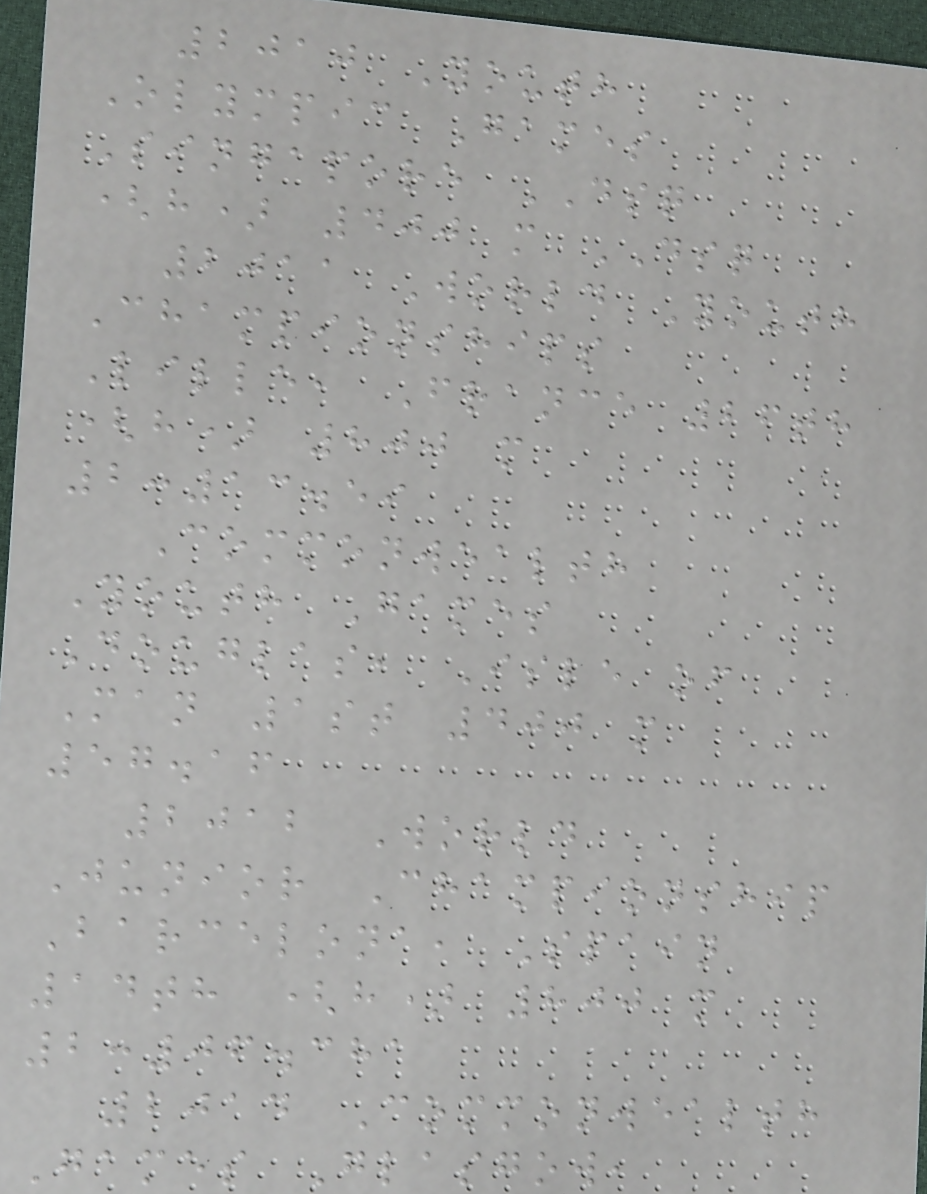2010 Youth
Olympic Games
Singapore DSQ
(h) 400 m DSQ
2011 World Youth
Championships
Lille, France 26th
(h) 800 m
2:13.59
Commonwealth
Youth Games
Douglas, Isle of
Man 1st 400 m
57.16
2012 World
Junior Championship
Barcelona, Spain
14th (h) 800 m
2:06.381
2014 Commonwealth
Games Glasgow,
